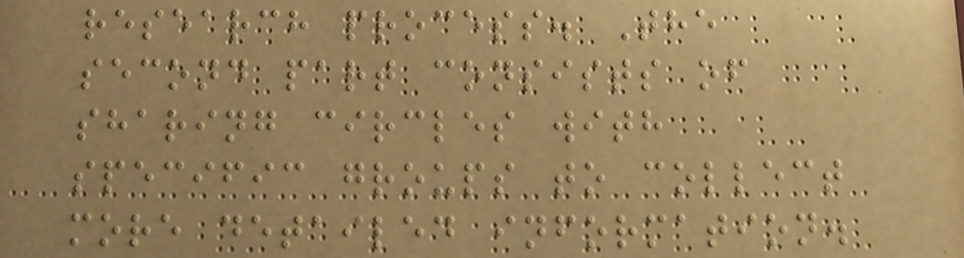research process. The
second part consists of
sharing circles with
specific groups to collect
more detailed information.
